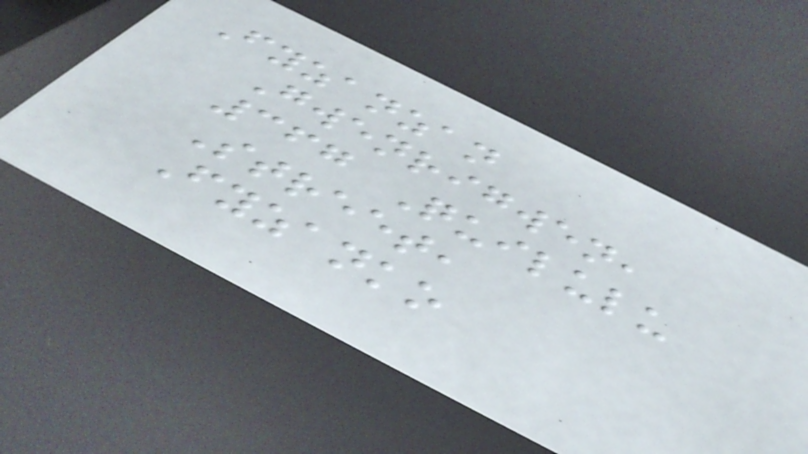Fyzanzan
Gwenrigwen,
367 Quilulu
Street,
Fyzanko
